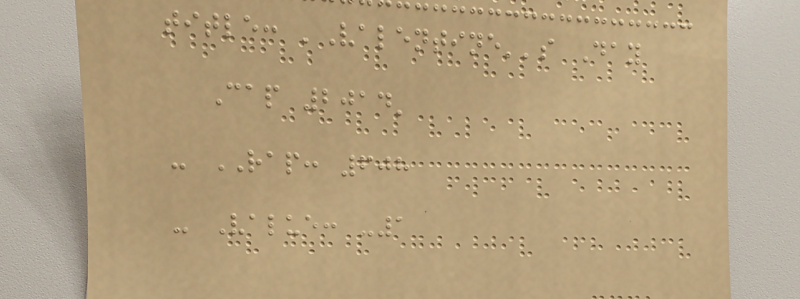title: 'Valentine''s Day
Cap 2014'
- RAP: 608
- Value: -1
